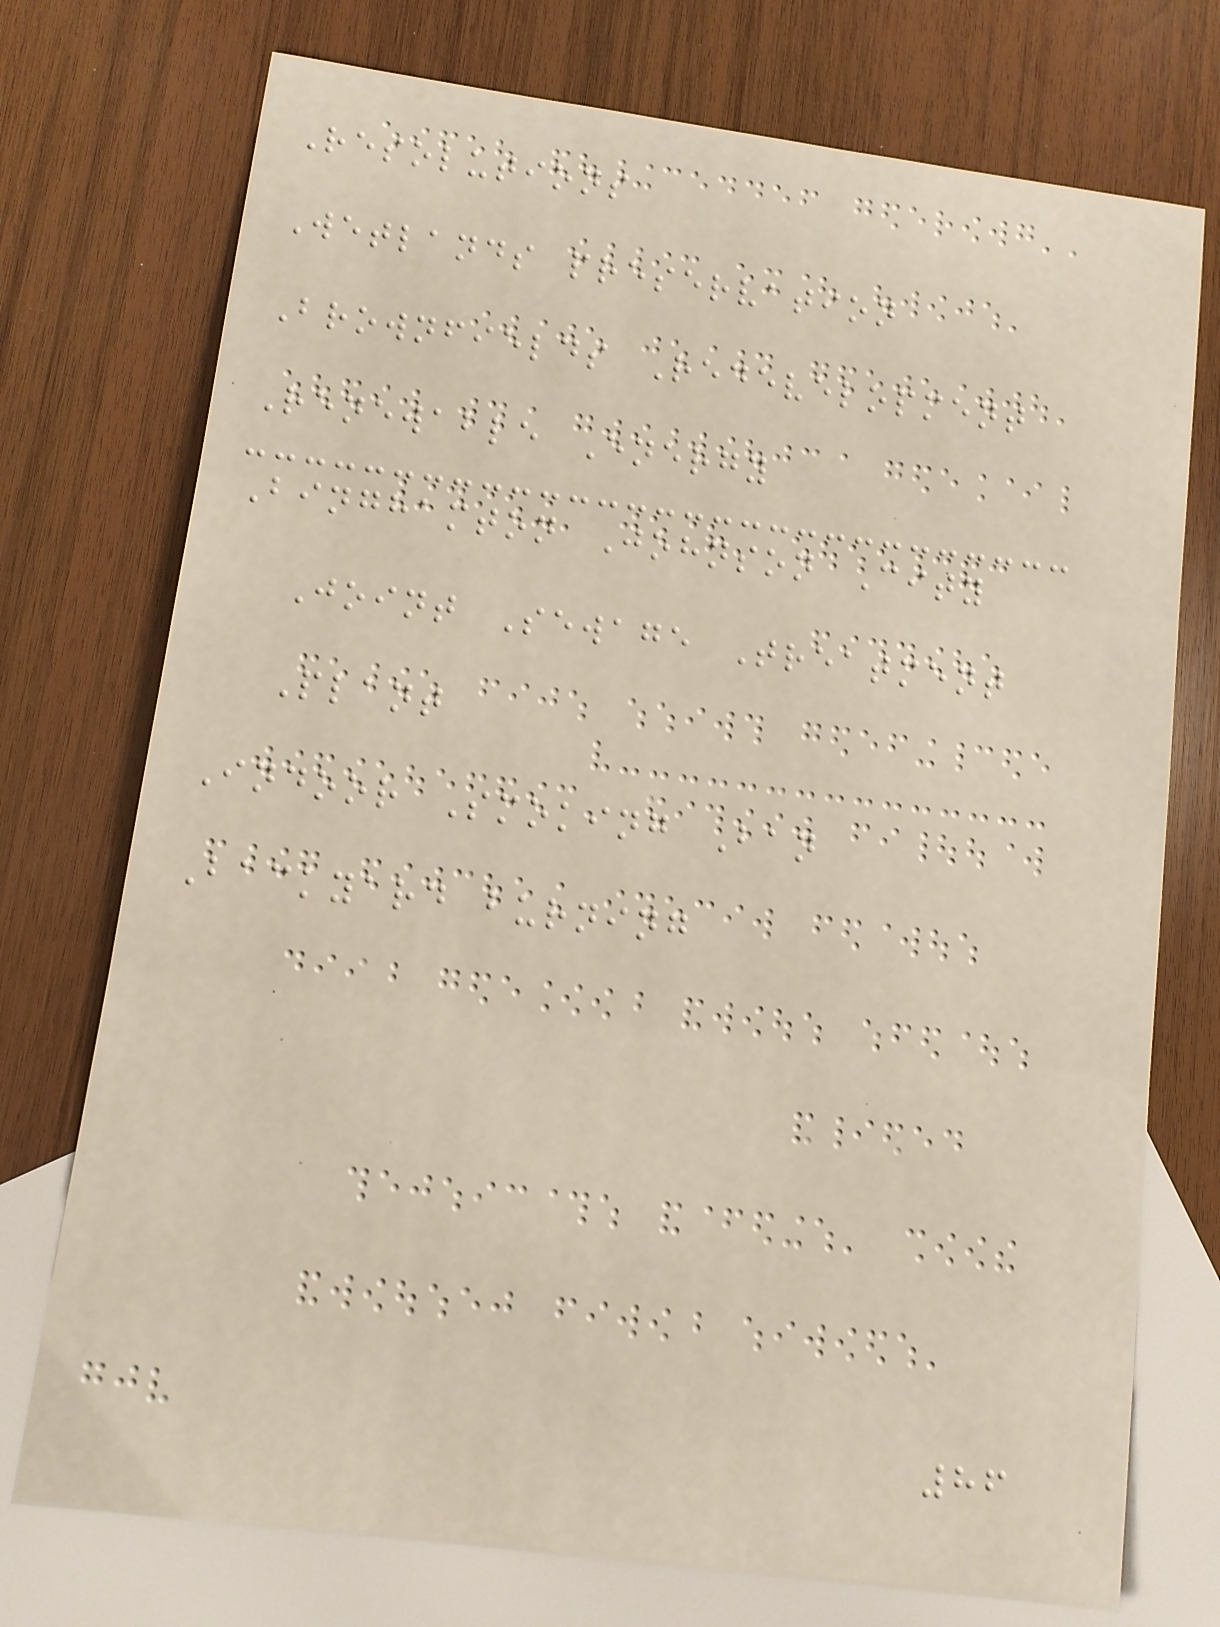Resolutions
Wetlands preservation
Brownfields Redevelopment
Renewable Energy
Binghamton Johnson City
Joint Sewage Treatment
Plant
Indoor Smoking Ban
Backyard burning
86
